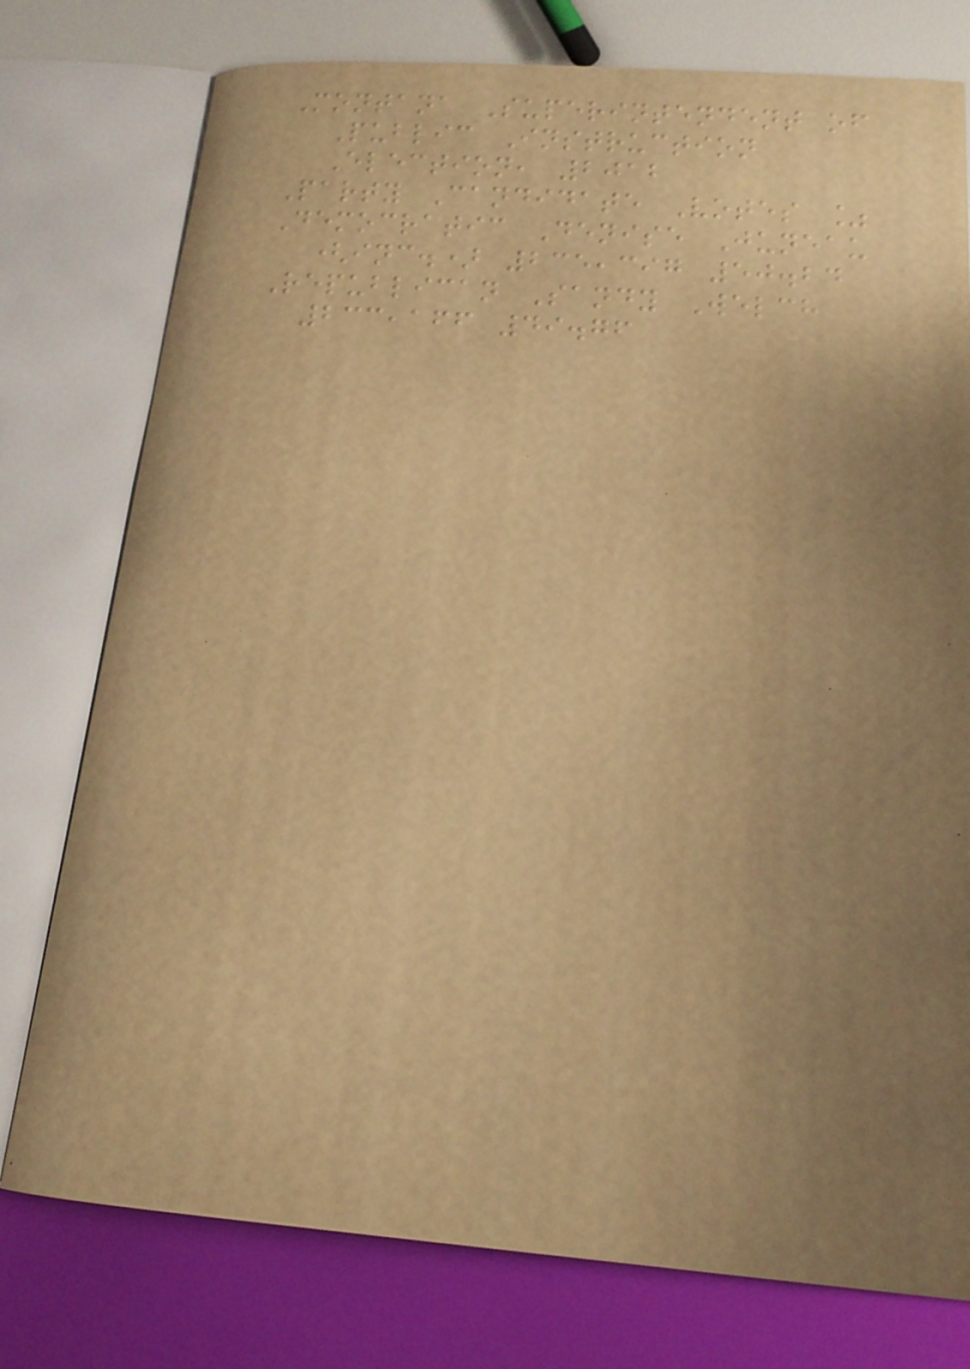Montana Superintendent of
Public Instruction
Election, 2012
Party Candidate Votes %
Democratic Denise Juneau
(inc.) 235,397 50.24
Republican Sandy Welch
233,166 49.76
